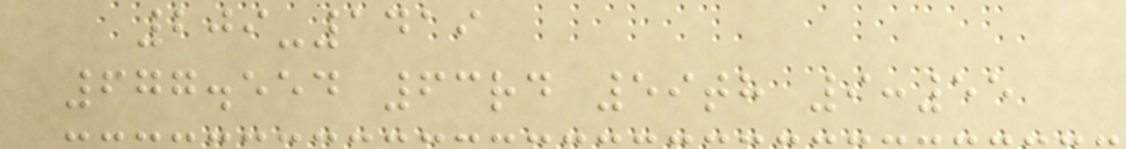209-1419
677.554 63rd 59th 9:55
